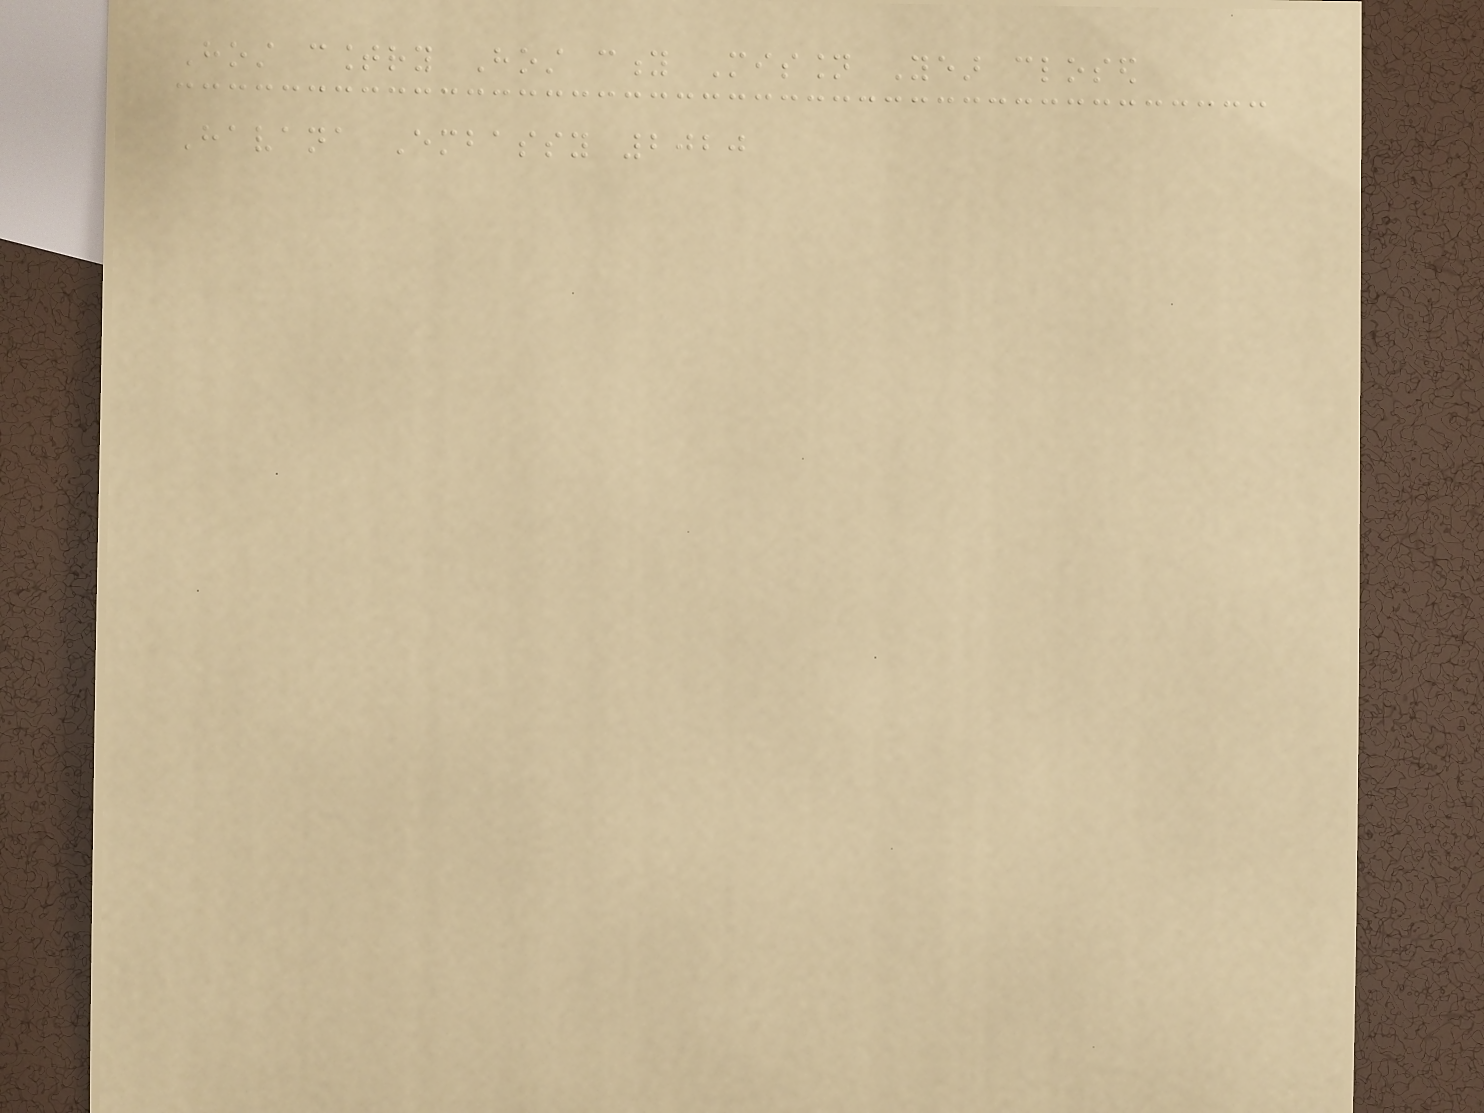Host country Host city Mission Year closed
Havana Embassy 2020
